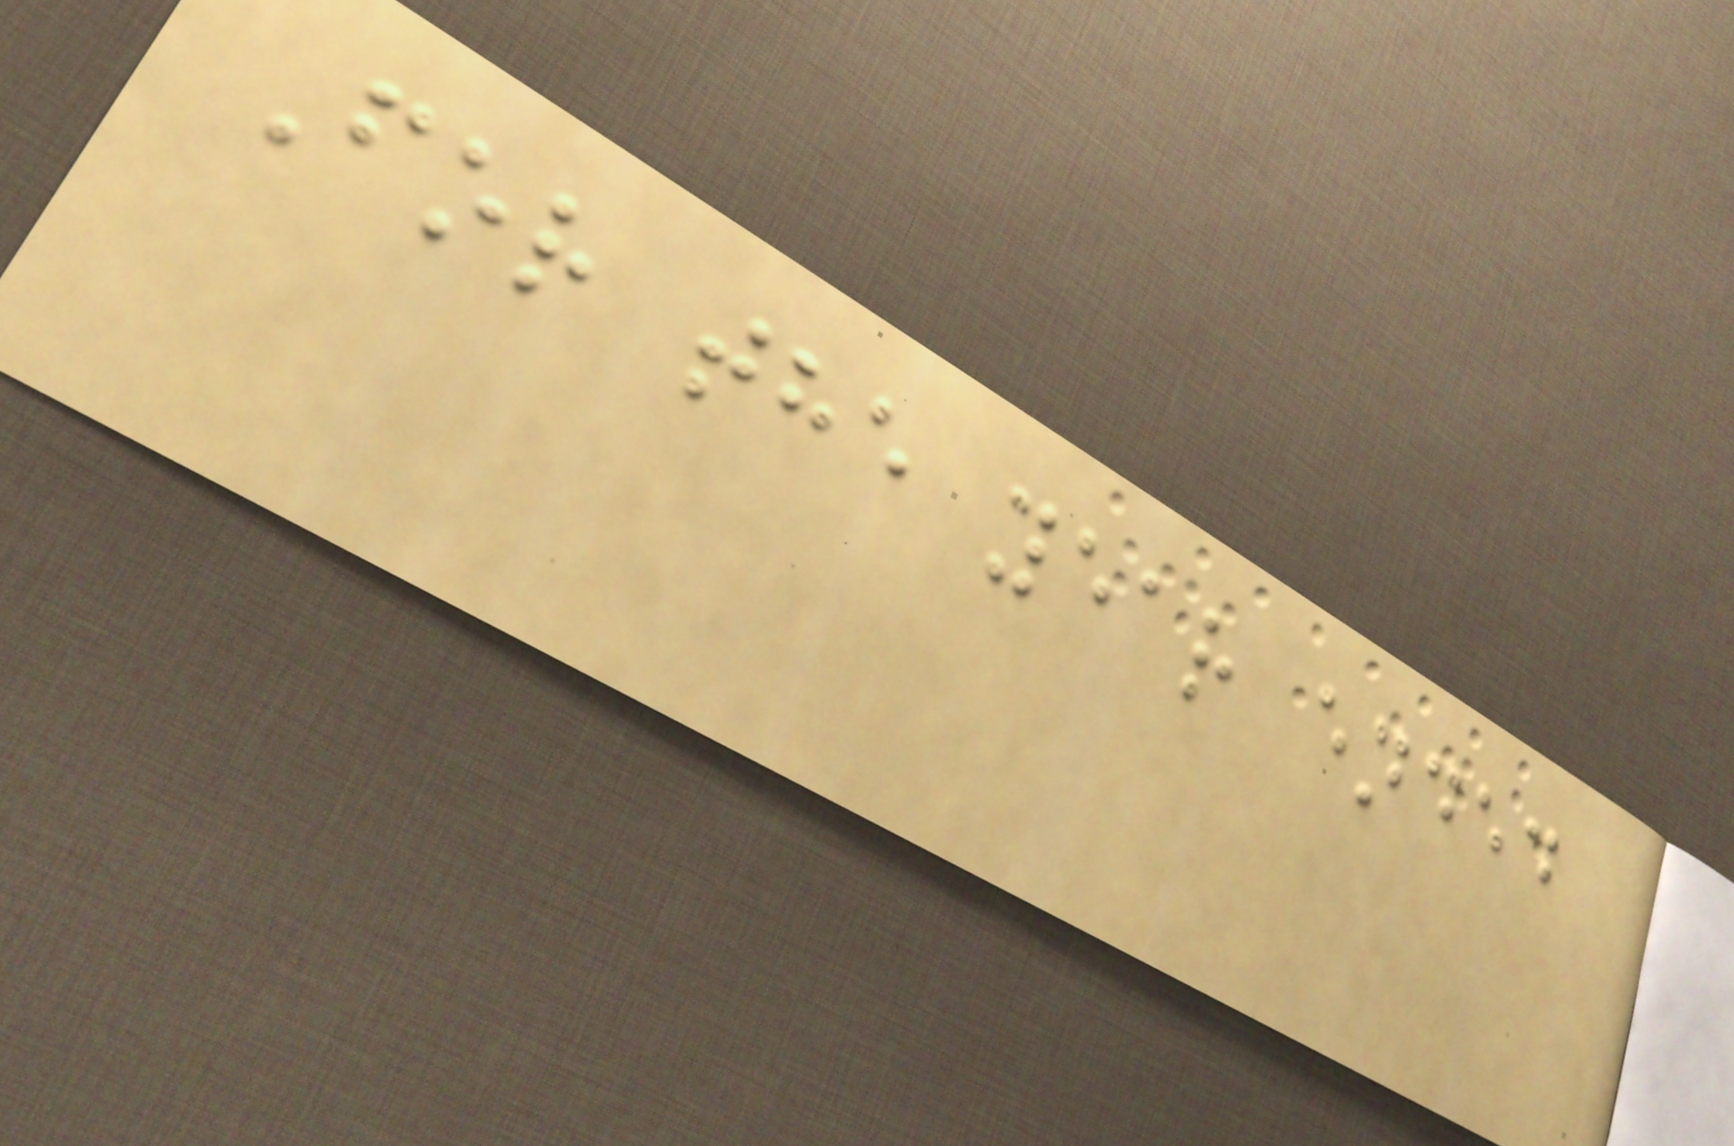For the year ended
